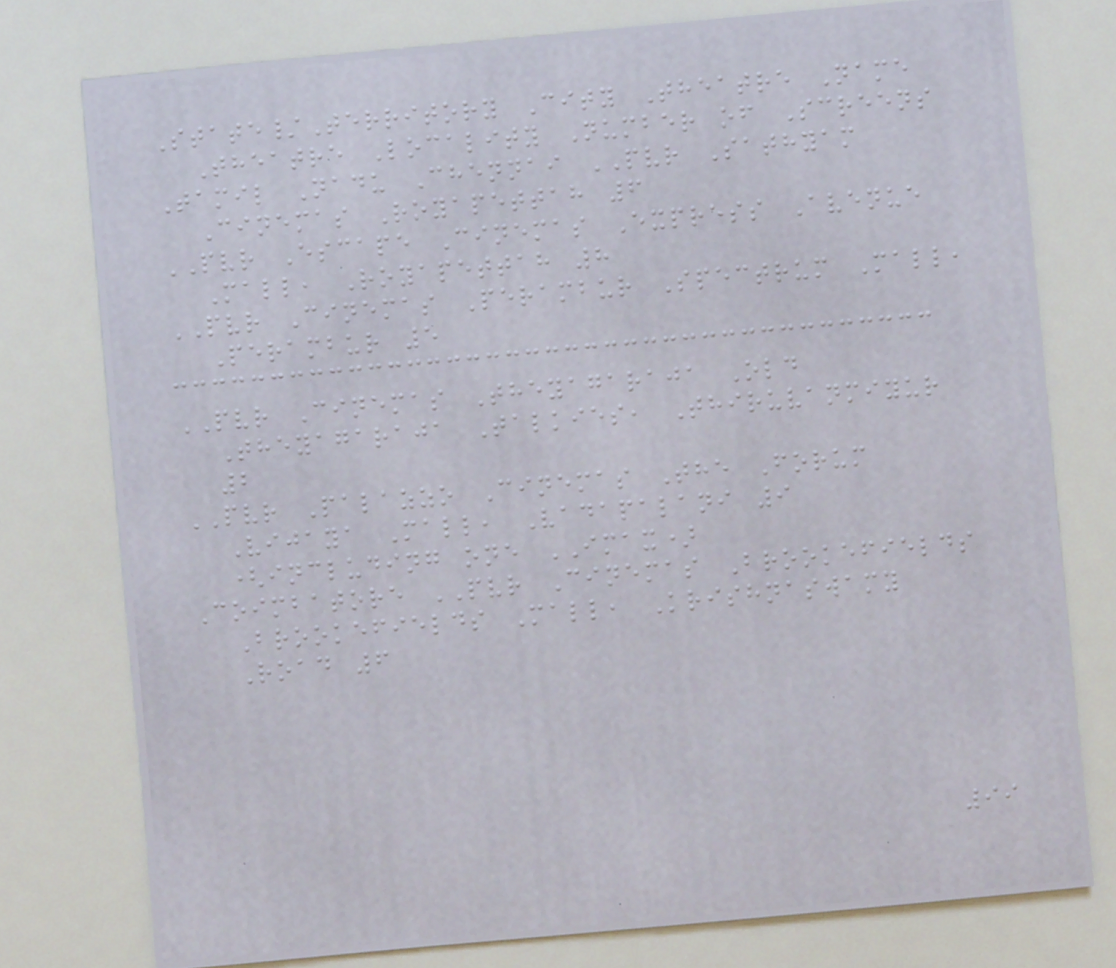State/Territory City Theatre Name
Theatre Locality Number of Screens
Tamil Nadu Chennai PVR Sathyam
Cinemas Royapettah 6
PVR Escape Cinemas Express Avenue
Mall, Royapettah 8
PVR Cinemas Perambur Spectrum Mall,
Perambur 5
PVR Cinemas Theyagaraja Old
Theyagaraja Talkies, Thiruvanmiyur
2
PVR Palazzo Cinemas The Forum
Vijaya Mall, Vadapalani 9
(including one IMAX)
Coimbatore PVR Cinemas Brookefields
Brookefields Mall, Krishnaswamy
Road 6
99
